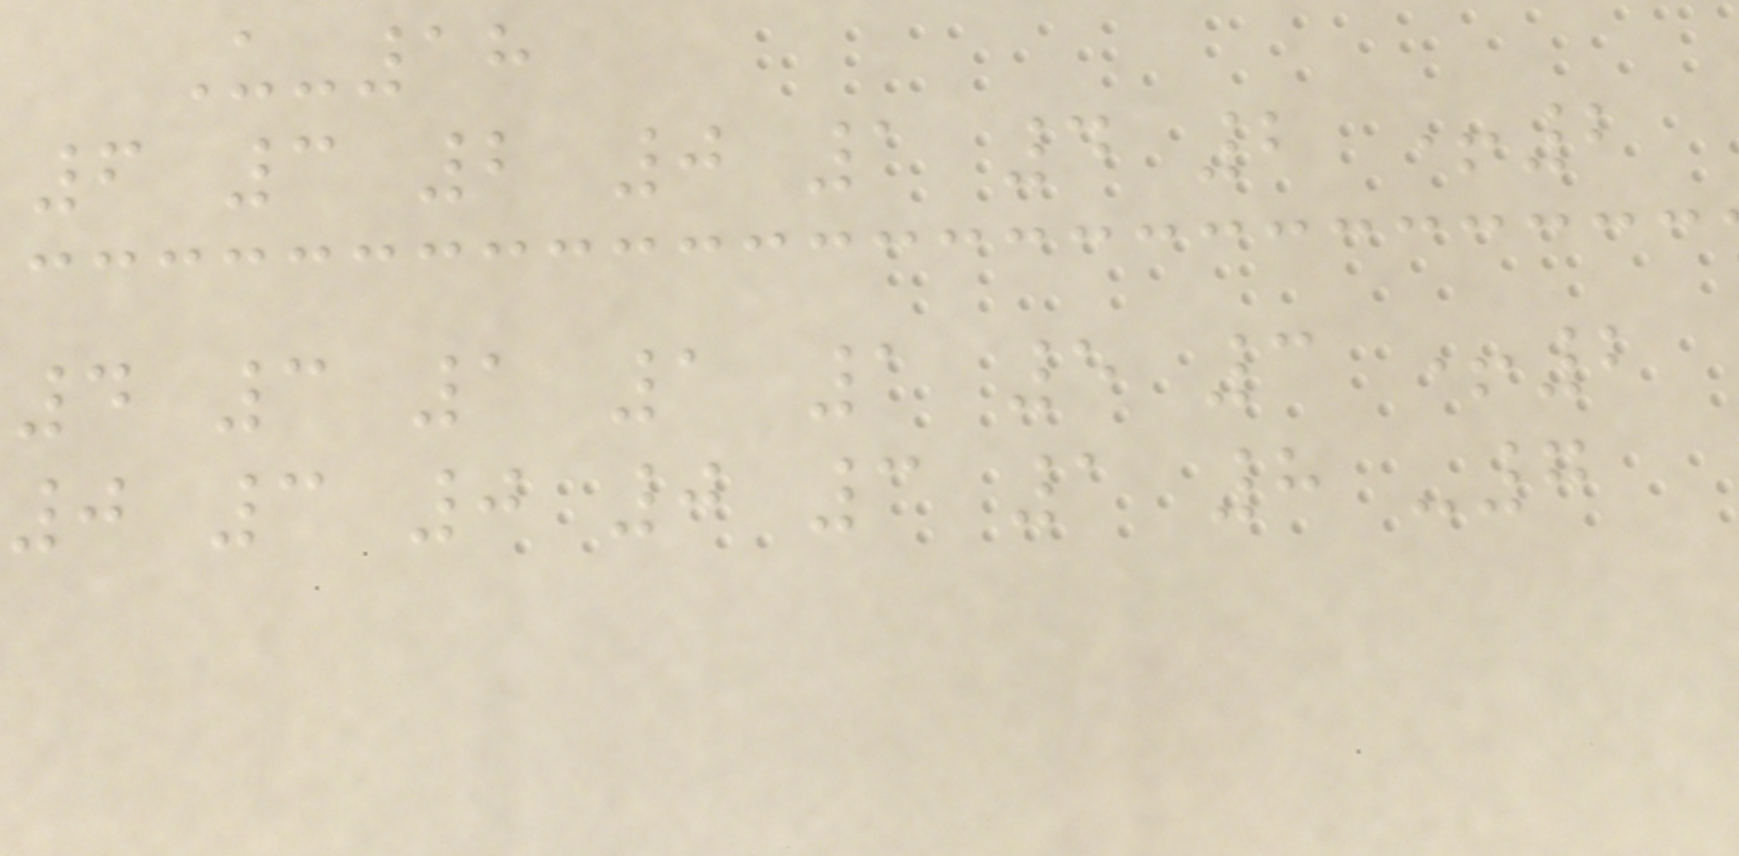U-18
6 3 2 0 1 4 2 +2
4 3 1 1 1 5 3 +2
0 3 0 0 3 1 8 -7
